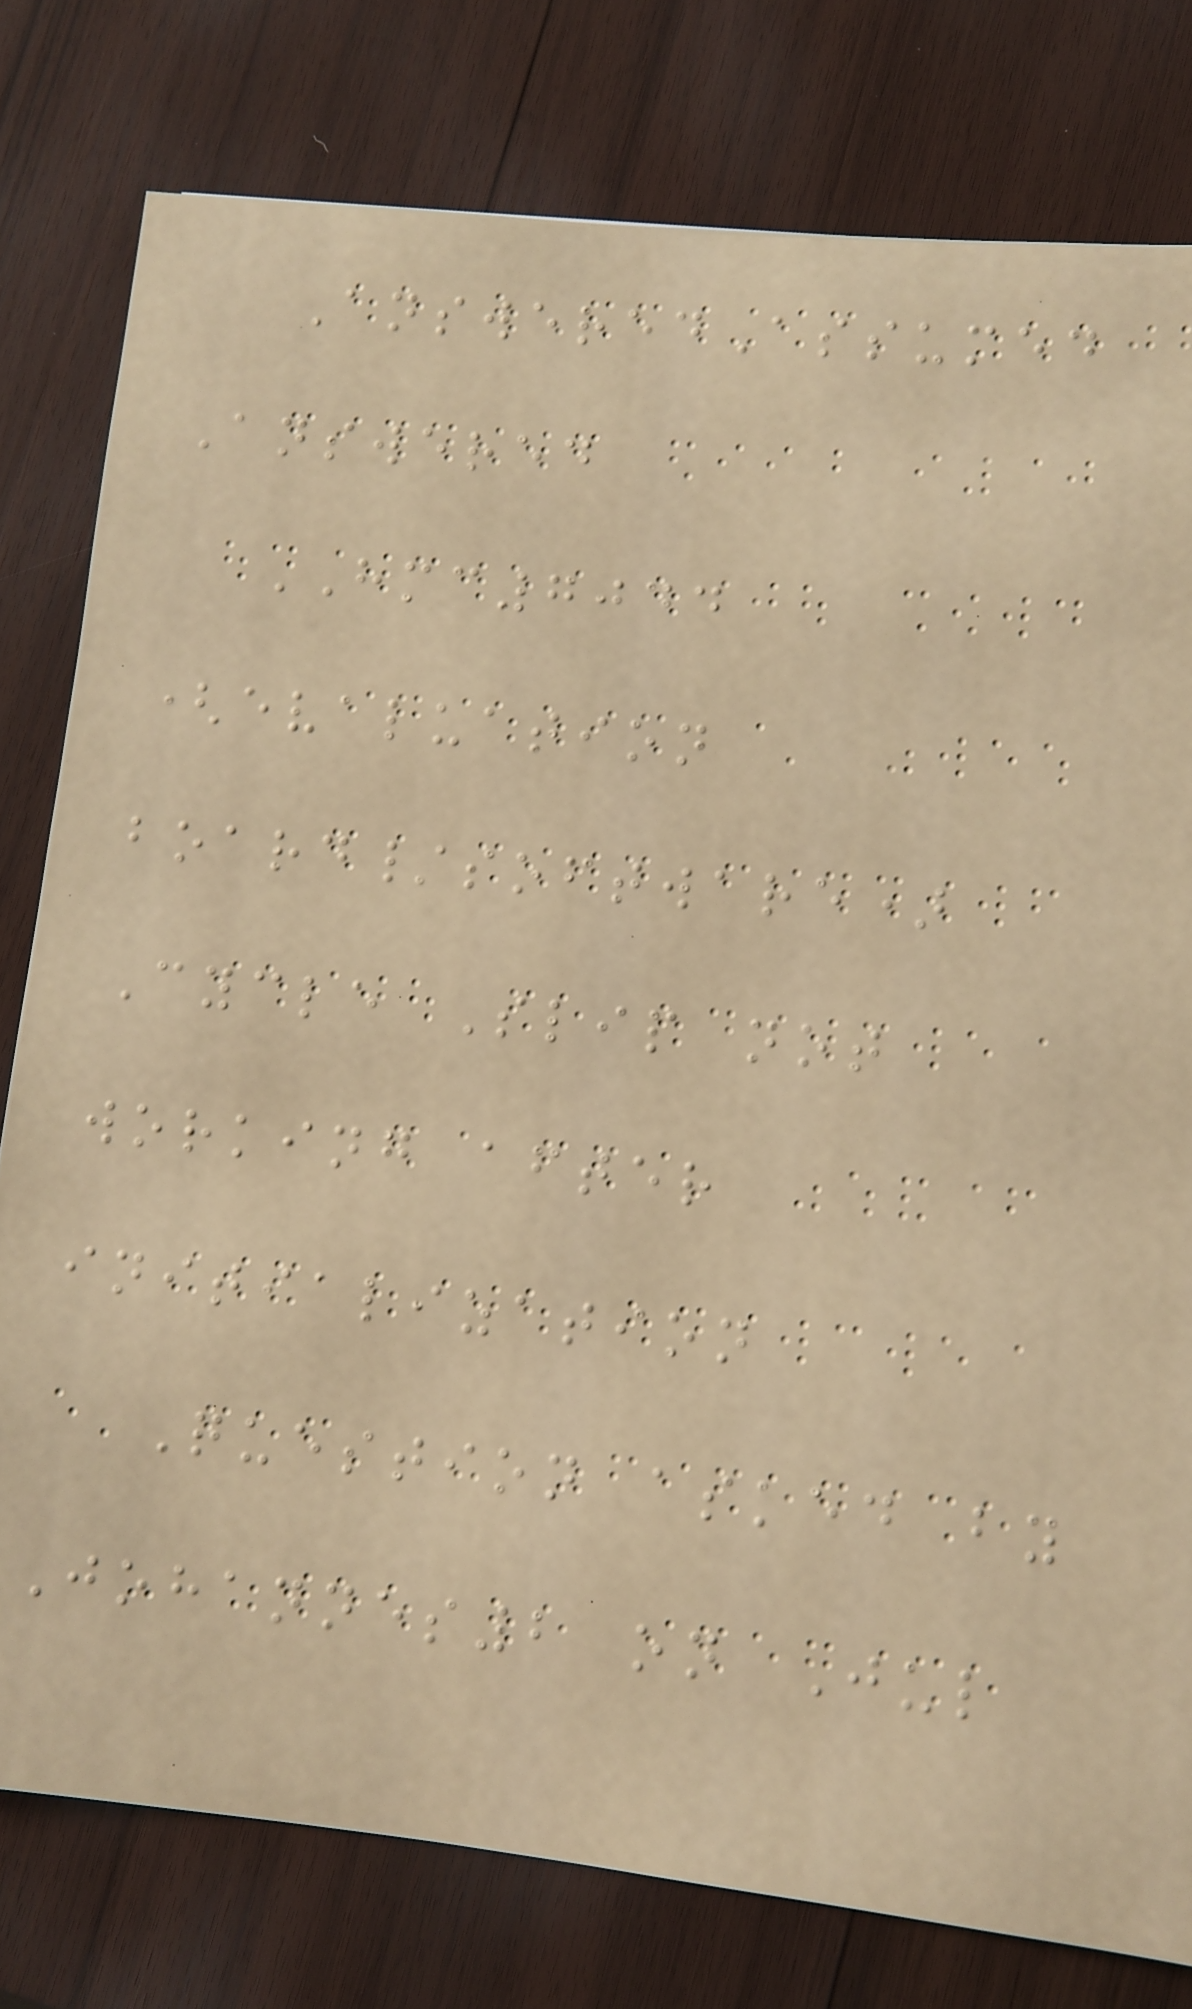AnsweredAssumed
Answered
HMC7044
(evaluation
board/software)
Cycle Slip not
working after
initialization
Question asked by
Johannes2 on Jul
